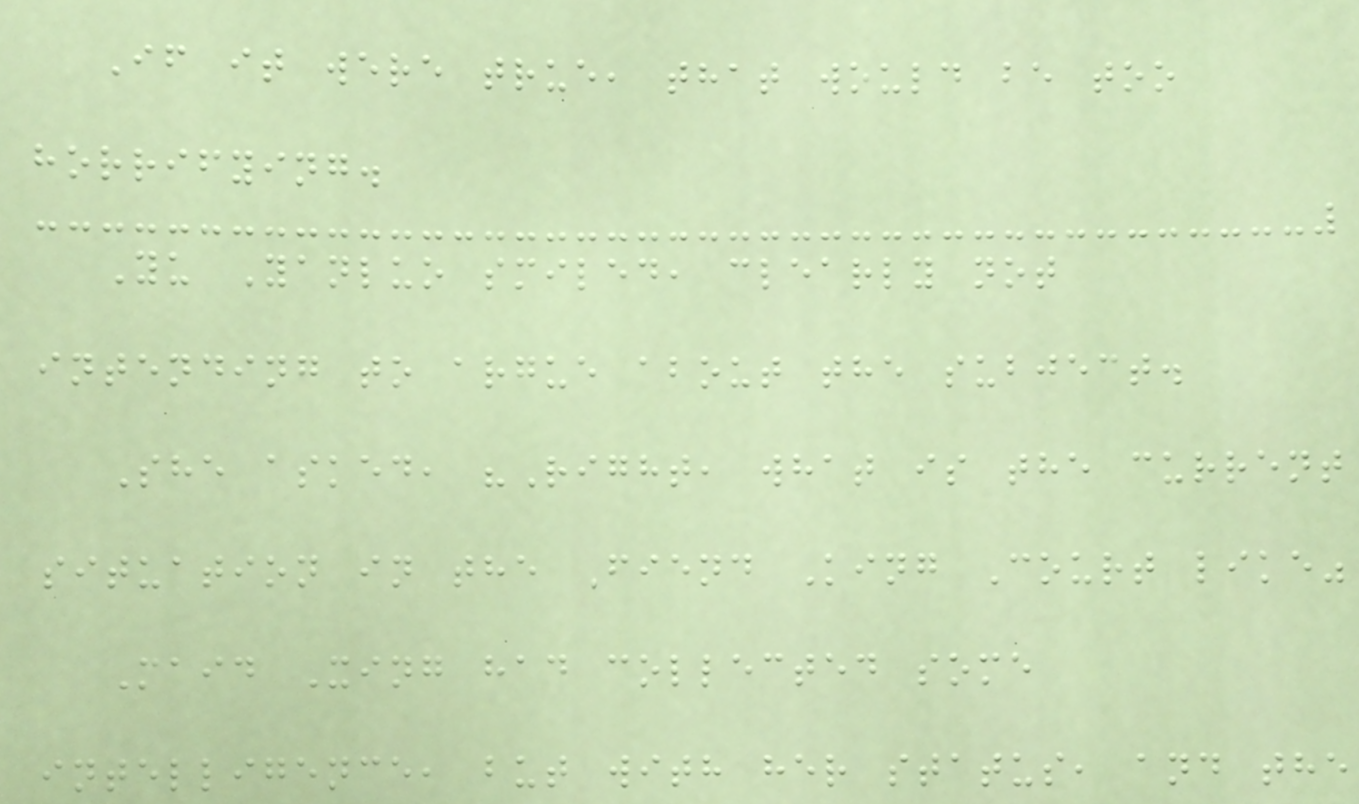If it were true, that would be too
horrifying.
Yu Yanluo smiled, clearly not
intending to argue about the subject.
She asked, "Right, what is the current
situation in the Fiend King Court like"
Maid Xing had collected some
intelligence, but with her status, and the
